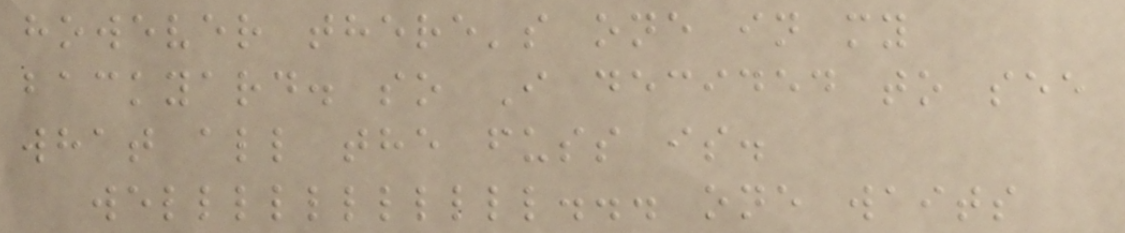however there's one in my
backyard. so I decided to see
what all the fuss is.
welllllllllll... one waits
